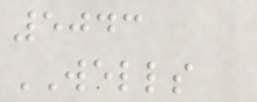5043
WELLS
